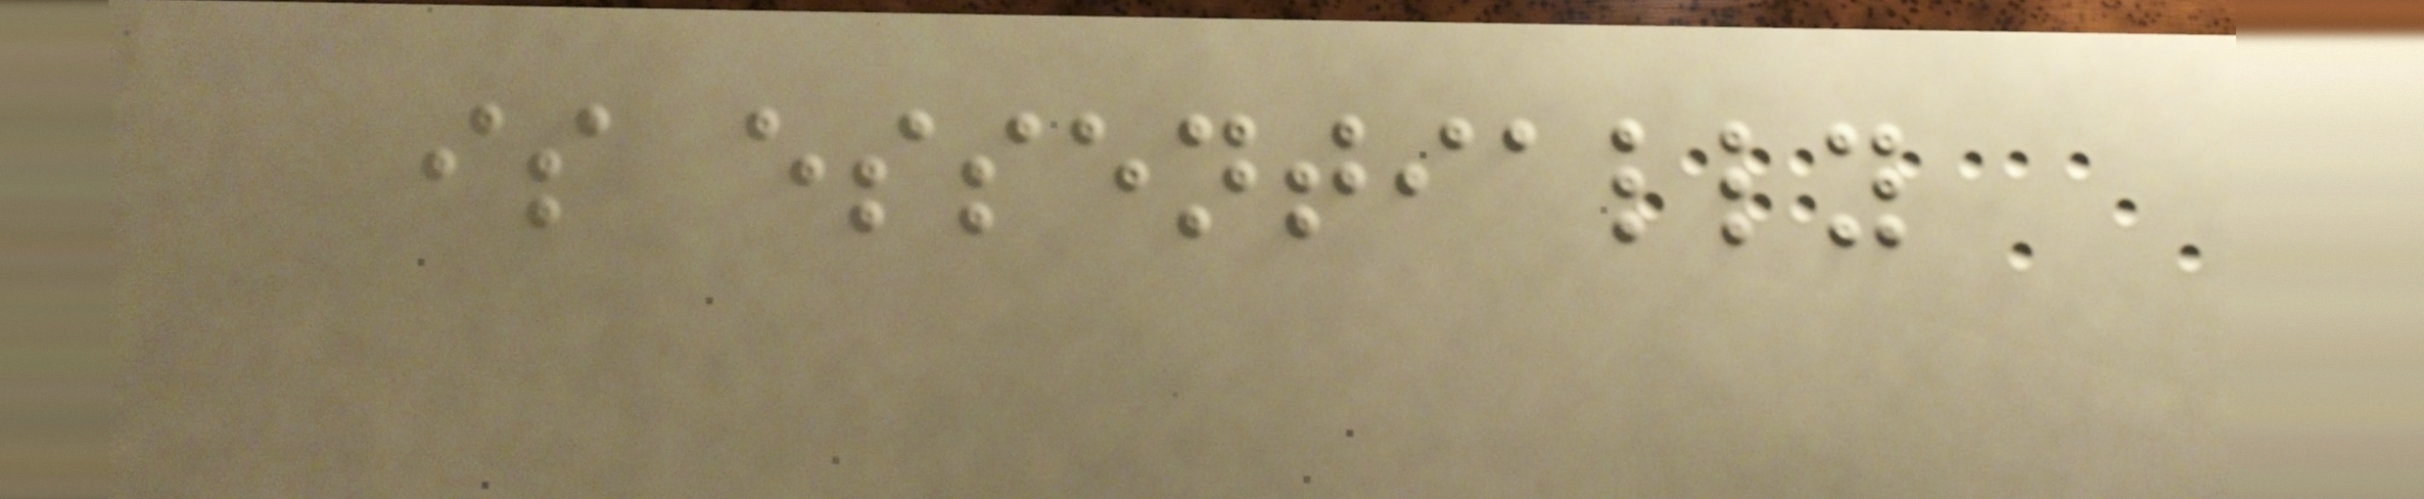is essentially
